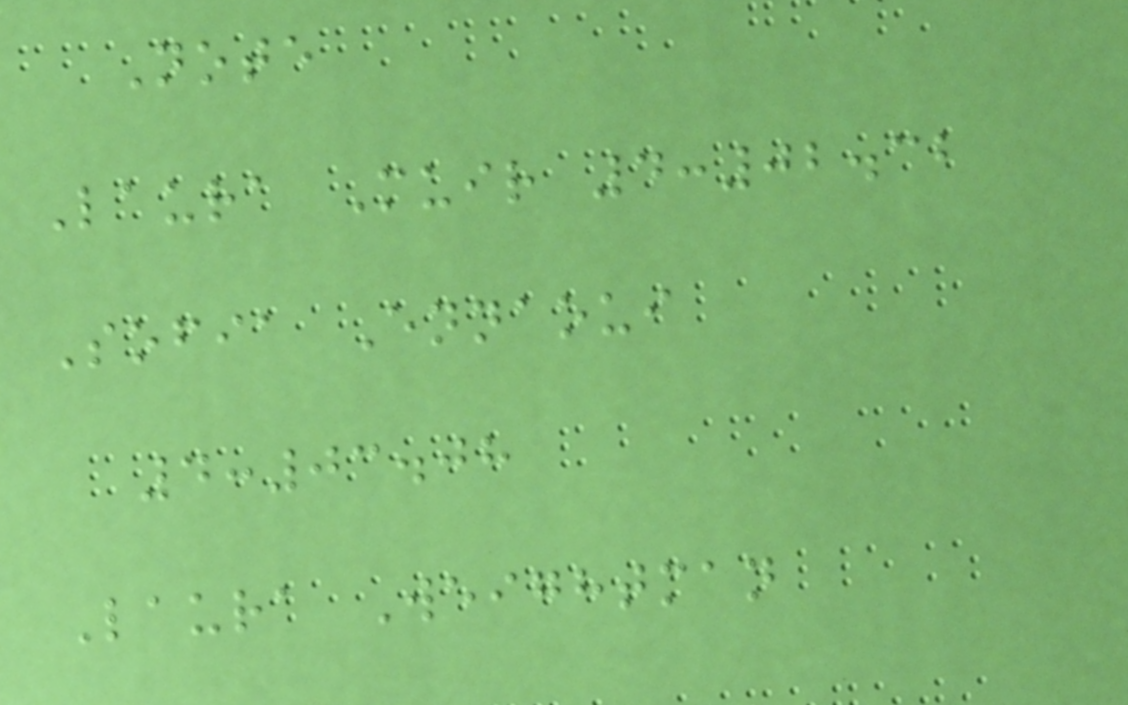Note
Laura Muir 4:02.32
Sofia Ennaoui
4:03.08
Laura Weightman
